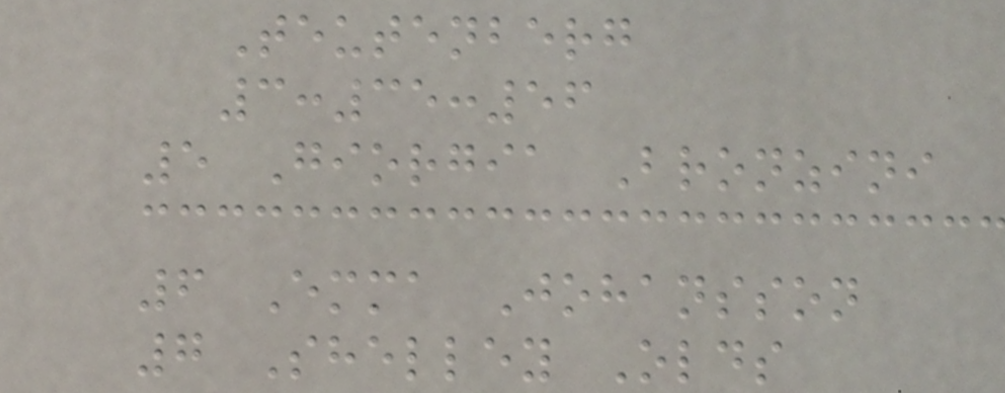Teutenberg
3:35:56
5 Giorgia Bronzini
6 Emma Johansson
7 Shelley Olds
